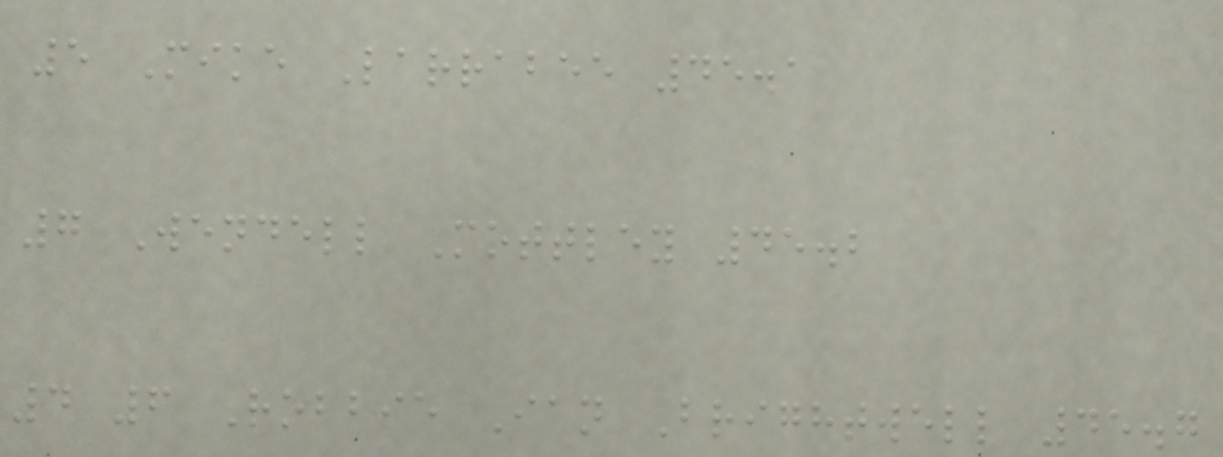5 Mike Larrabee 45.1
7 Wendell Mottley 45.2
4 6 Robbie Ian Brightwell 45.7
